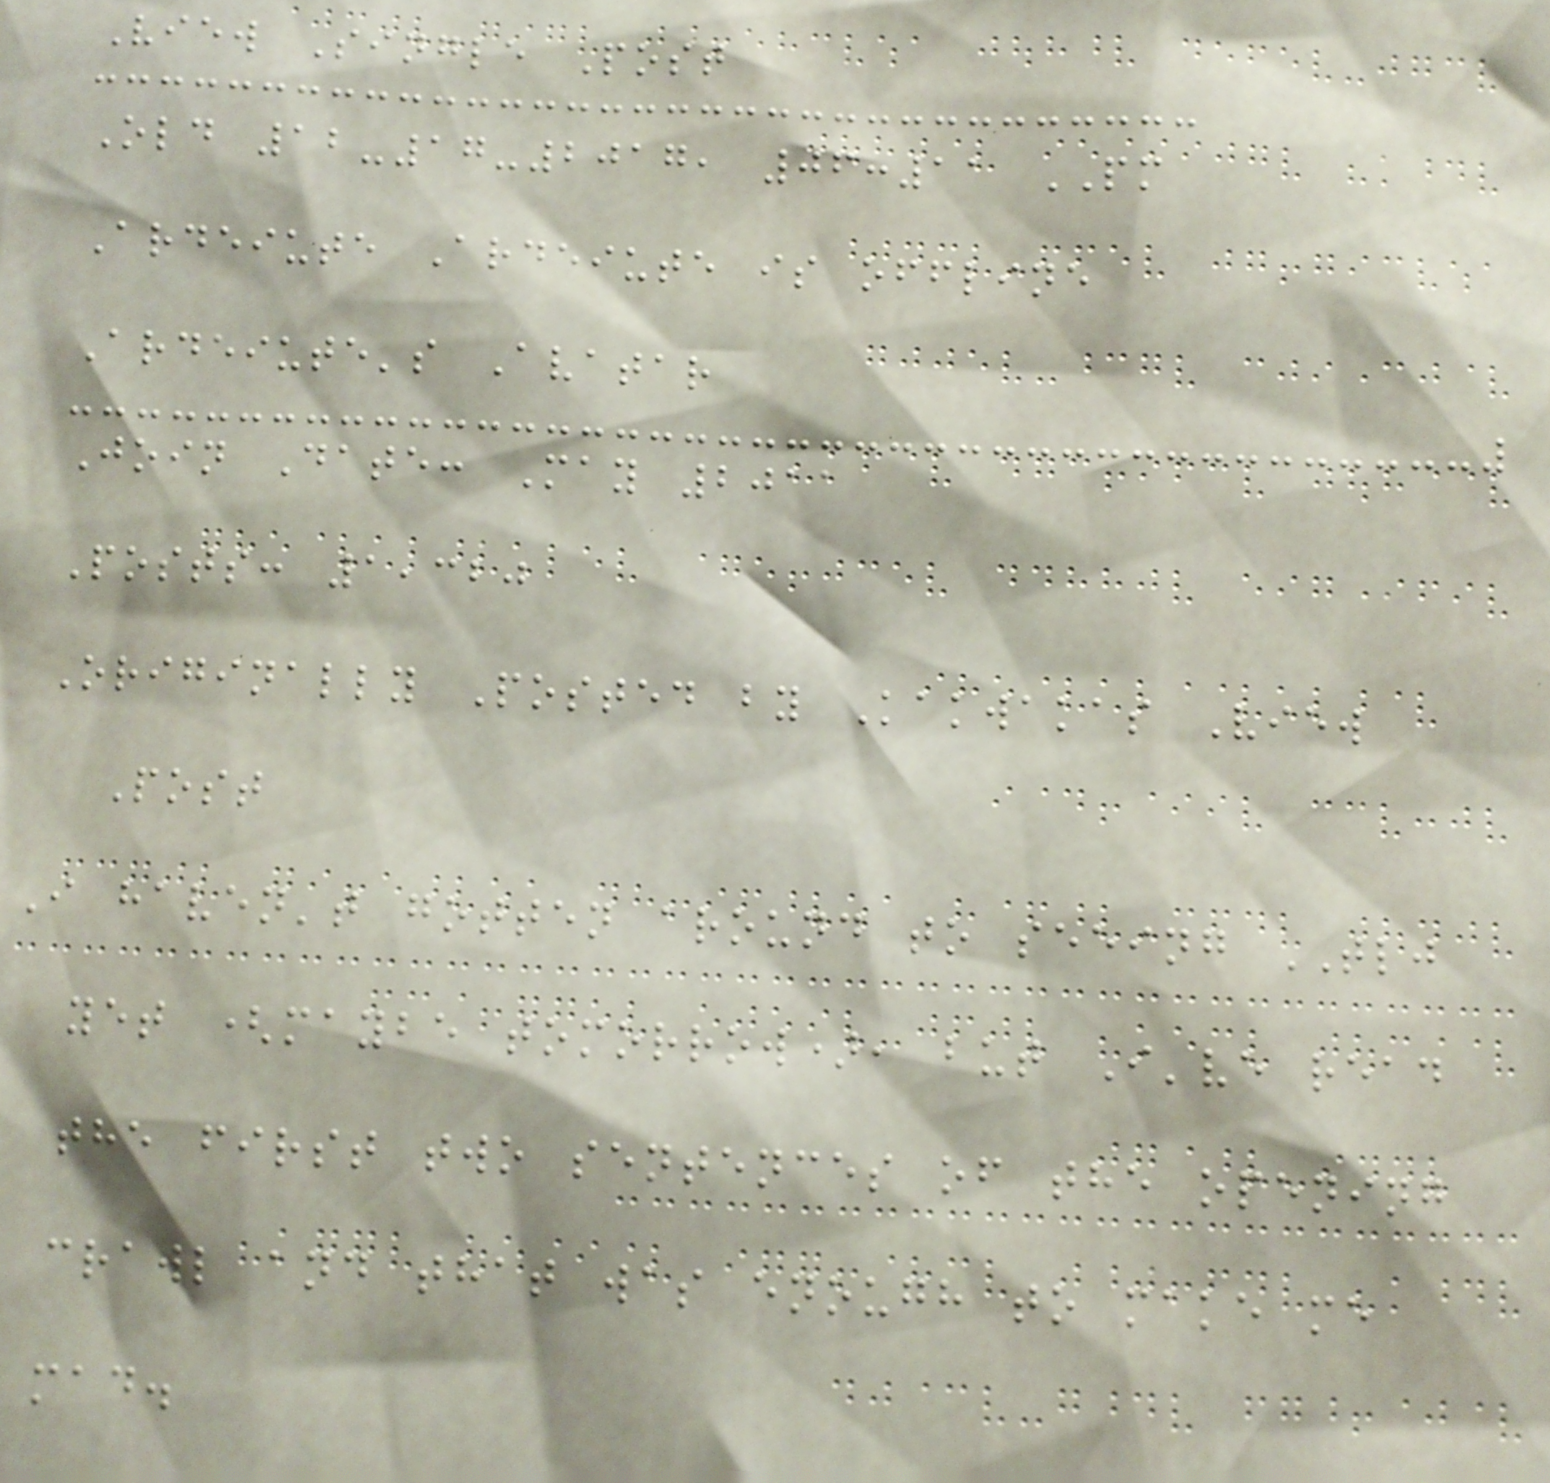View Single Post
Old 12-17-2017, 06:11 PM
Ardeiute Ardeiute is offline
Ardeiute's Avatar
Join Date: May 2011
Posts: 1,320
Originally Posted by Kakwakas View
Post
I haven't gotten around to seeing TLJ
yet (maybe tomorrow), but I've read
the first two sentences of the opening
crawl and that was enough to make me
mad.
